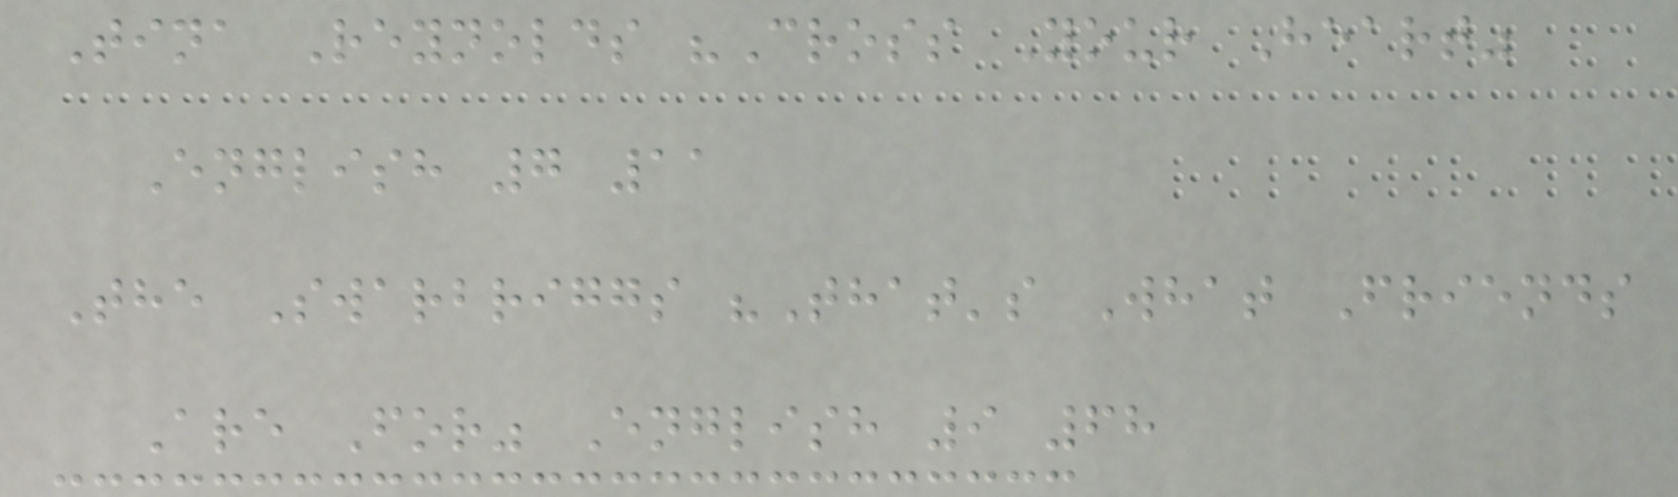Tina Reynolds "Cross Your Heart"
English 7 11
The Swarbriggs "That's What Friends
Are For" English 9 68
